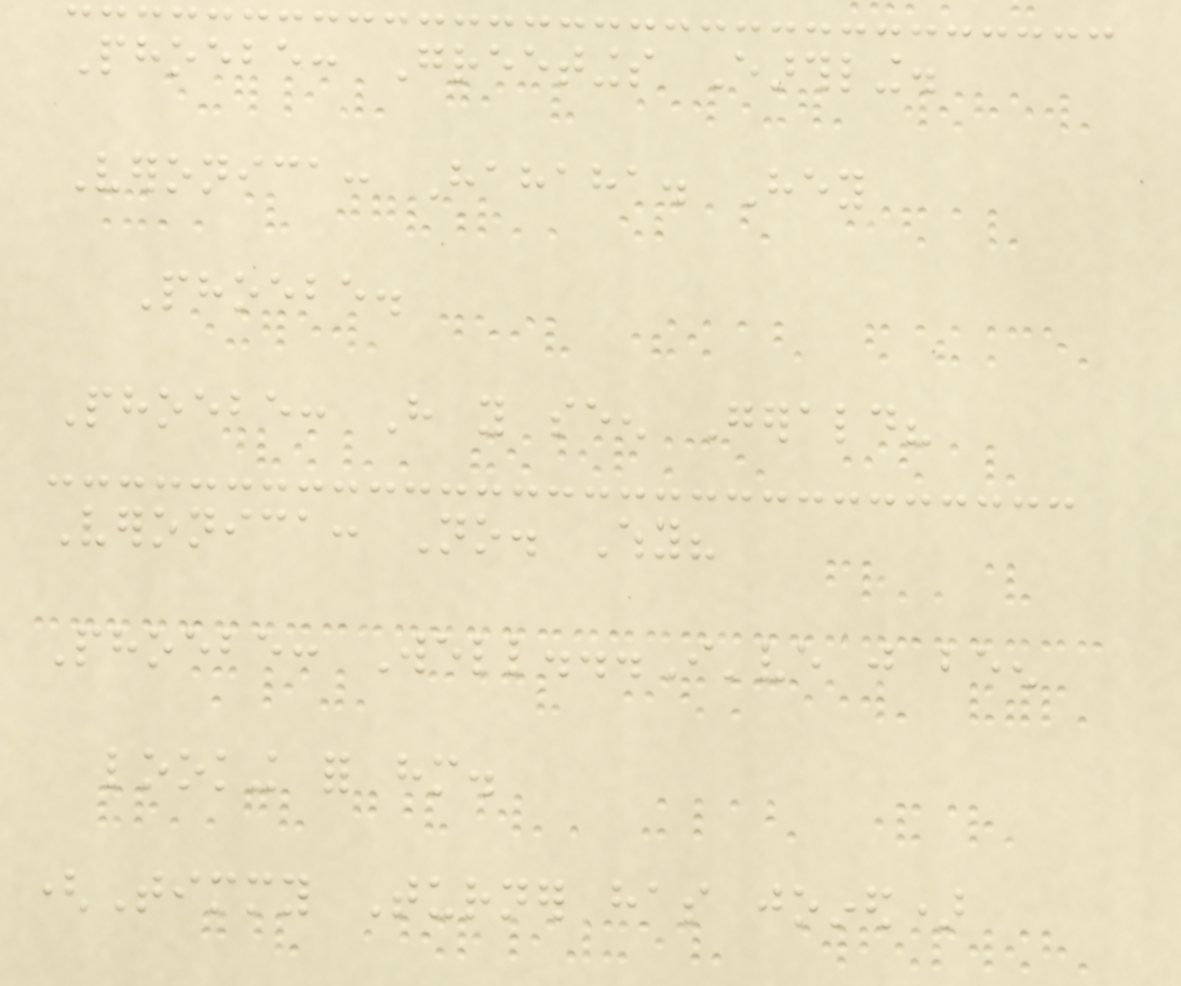Phoebe: Greetings Earthling.
Veronica: Hahaha. Hey
Phoebe.
Phoebe: Have you seen Gerald?
Veronica: No. Why?
Phoebe: Well...I've just been
looking for him.
(Timmy Turner has joined)
